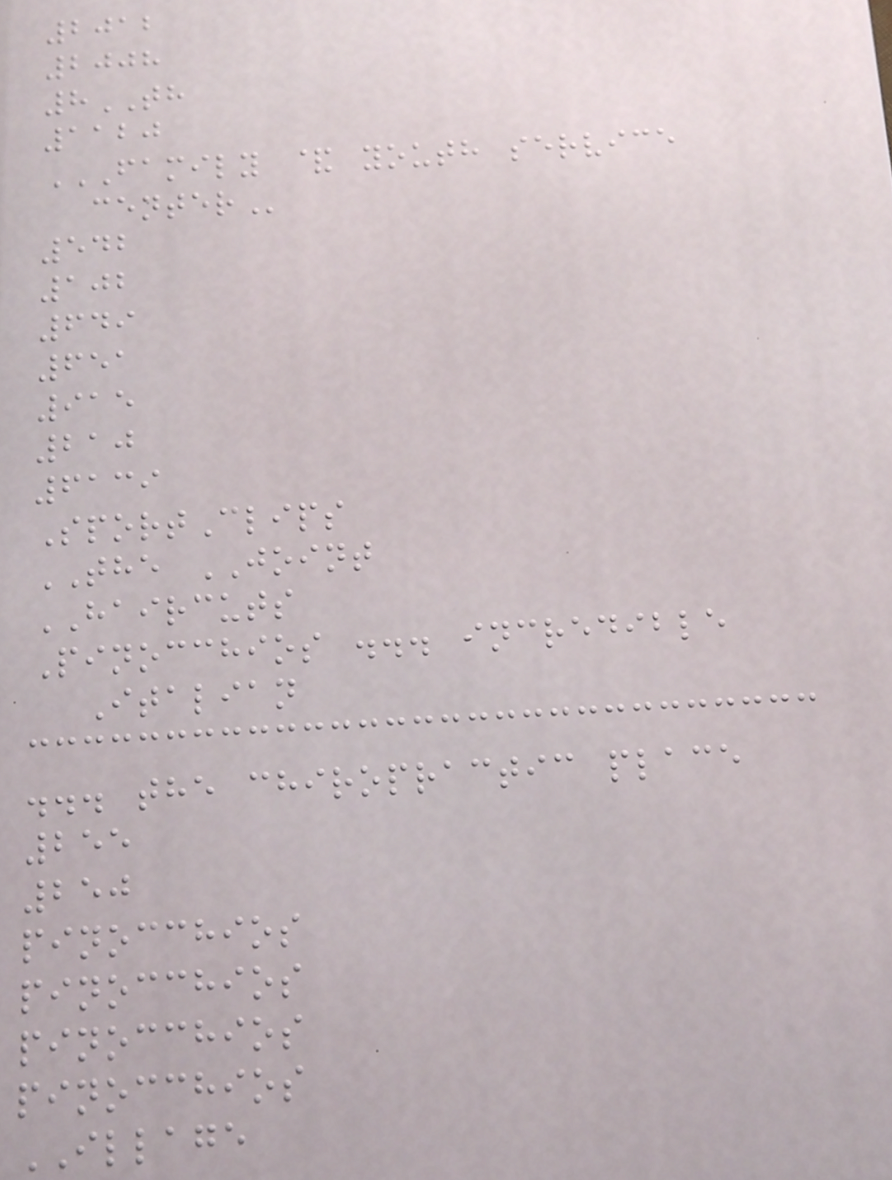2012
2008
8TH
1120
FAMILY & YOUTH SERVICE
CENTER
542
102
649
651
915
210
6139
SportClips
THE JOINT
HAIRCUTS
Pinocchios ... incredible
Italian
... the chiropractic place
255
250
pinocchios
pinocchios
pinocchios
pinocchios
ILLAGE
